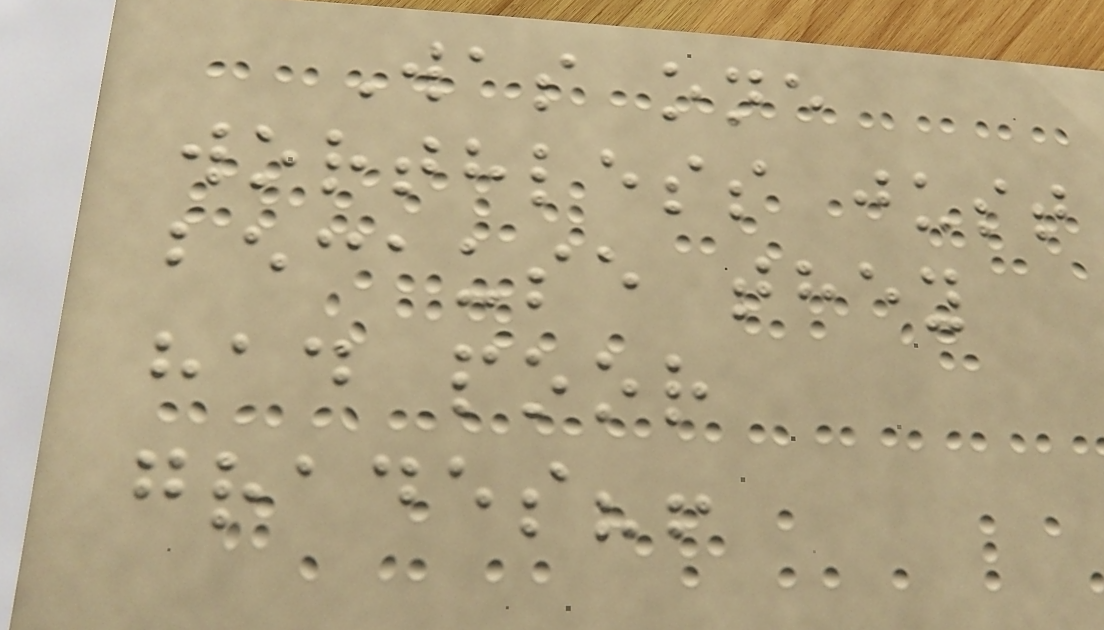Was one
worthless just
because they
had poor
grades?!
